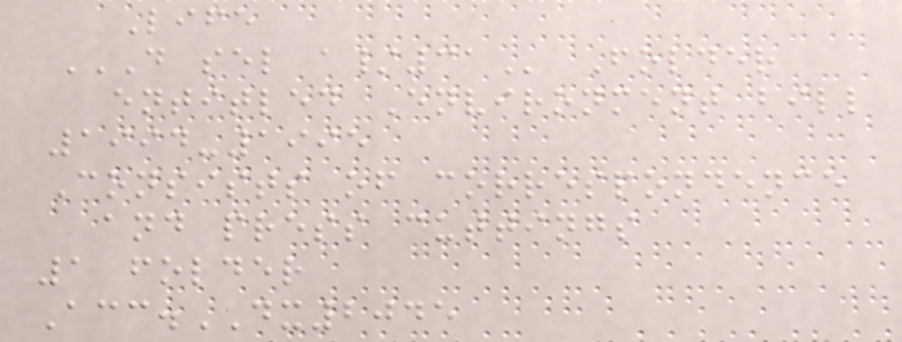Life
D SEL A/31 Folder
entitled Environment bill
1994-1995
Consists of correspondence
and press cuttings
1 folder
Acc.DX2045
